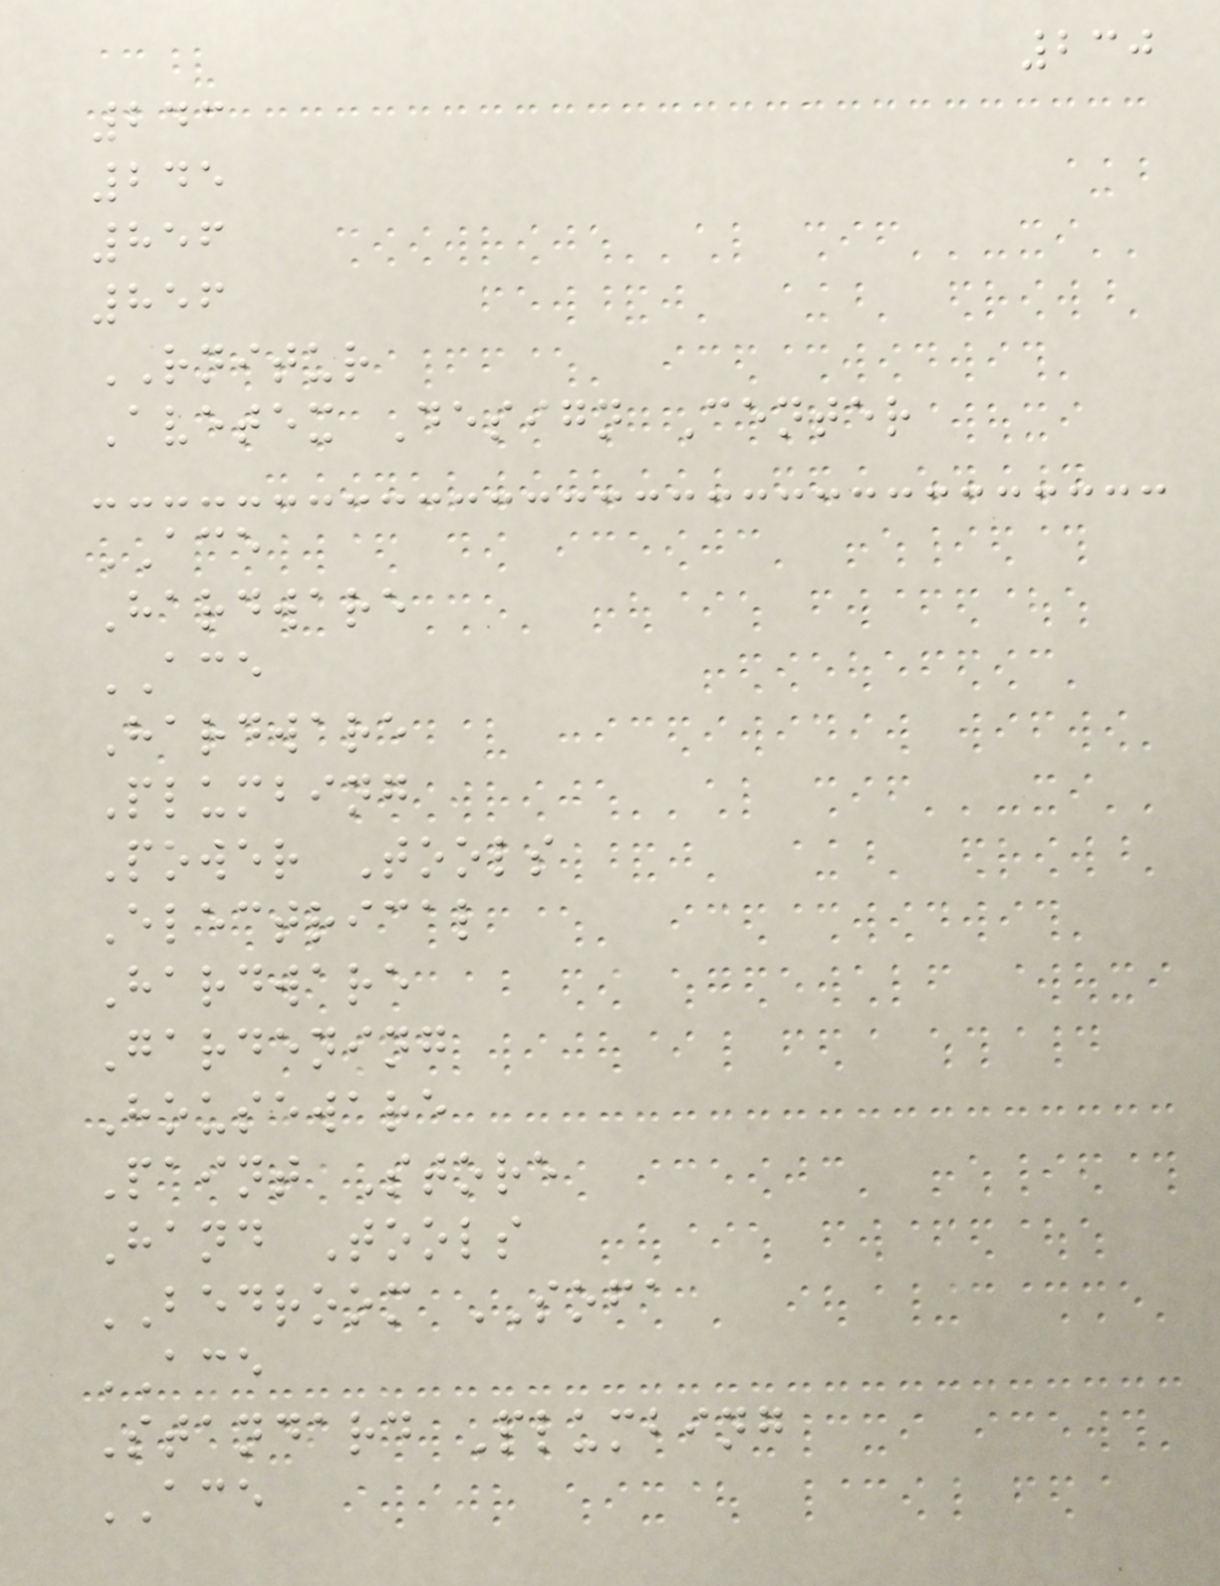230
243
245
856
856
RNITUR
Avetex Design Center
ACE
Hardware
ACE
Hardware
Plumbing
Power Tools
Electrical
Hardware
Gardening
Houseware
Paint Store
Hand Tools
BEDROOM SOFA
ACE
Standard Plumbing
ACE
